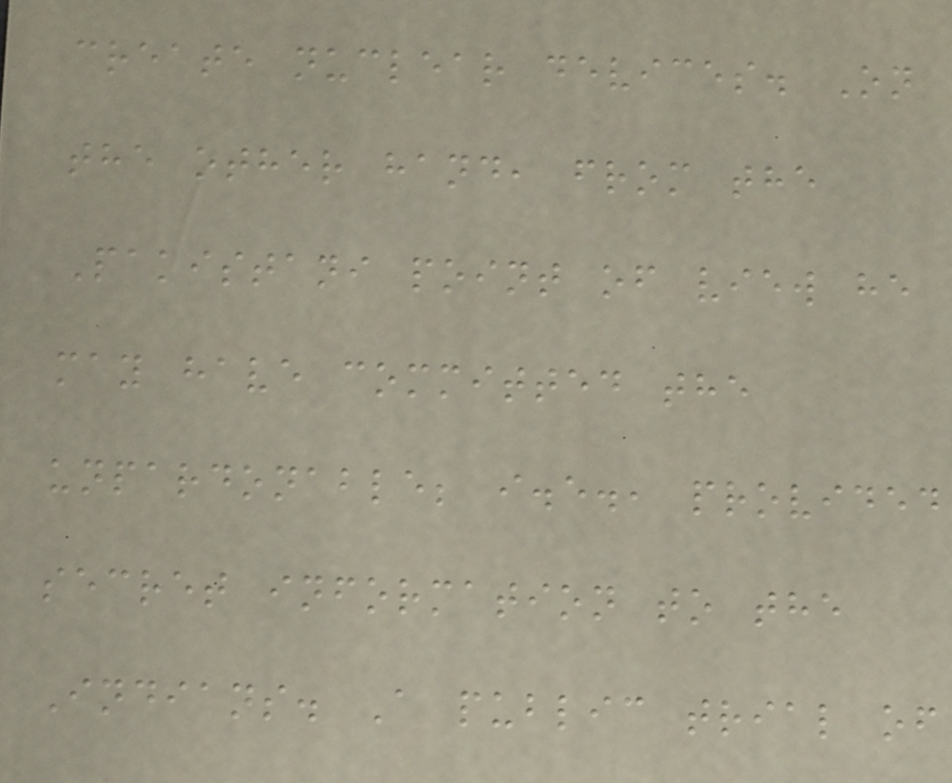create nuclear devices. On
the other hand, from the
Pakistani point of view he
may have committed the
unpardonable; i.e., provided
secret information to the
Indians. A public trial of
